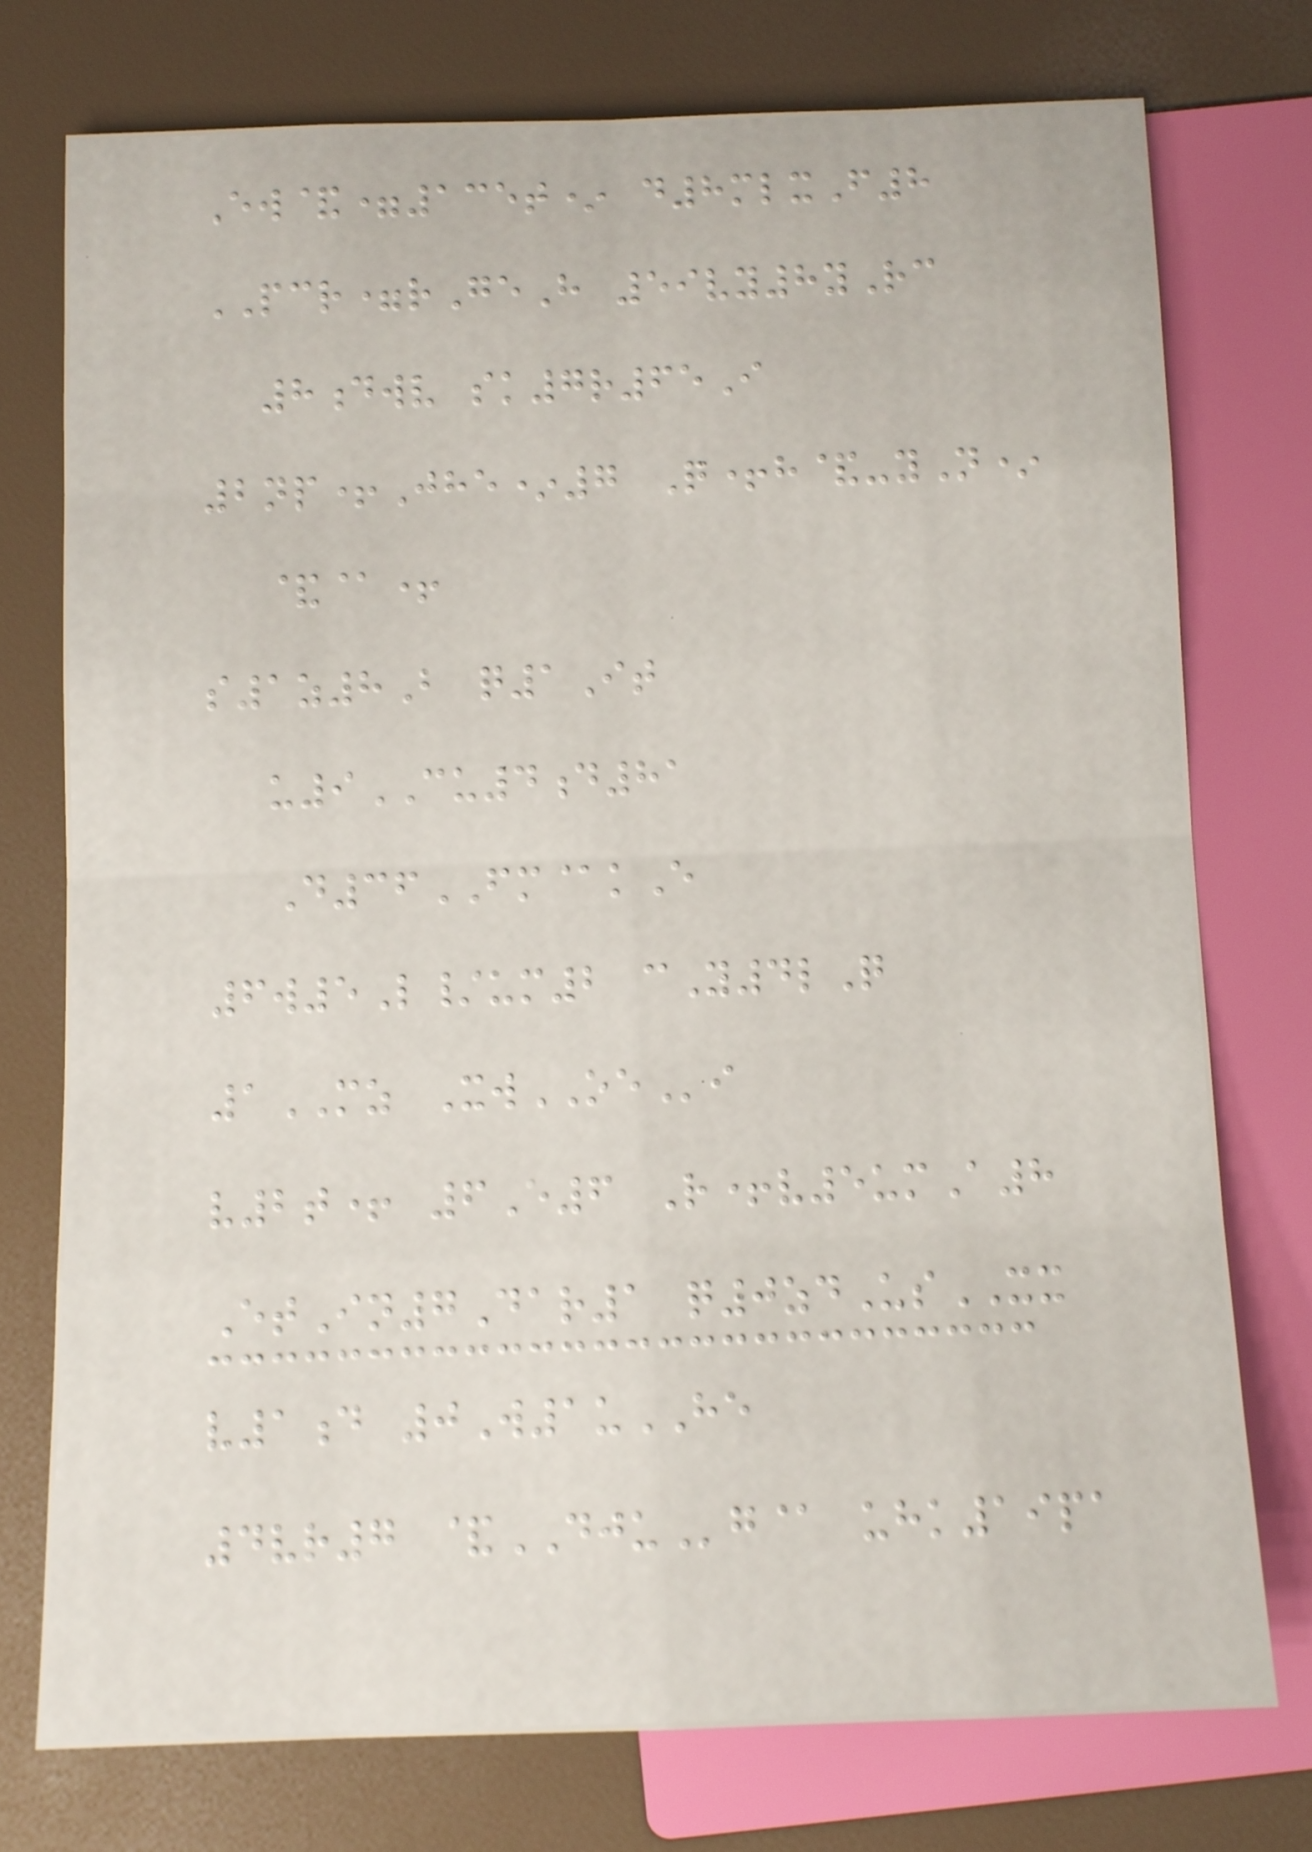Ew&=135t* d8mlxF8
PCR=rGeH 59vy8yRc
8dwv sk7r65I
2np+Jhe*7 Q+h&-yN*
&@+
s1z8B q1It
u9CU4d81
D36FM@kE
6w5L/um2 cY4lQ
1MZ XwOEi
v2t+ 6E6 R+v5umA8
EtIn7Dar1 q0zdUsXX
v1d 0W1uHE
4vr7 &DJUg@ uhk19pa
